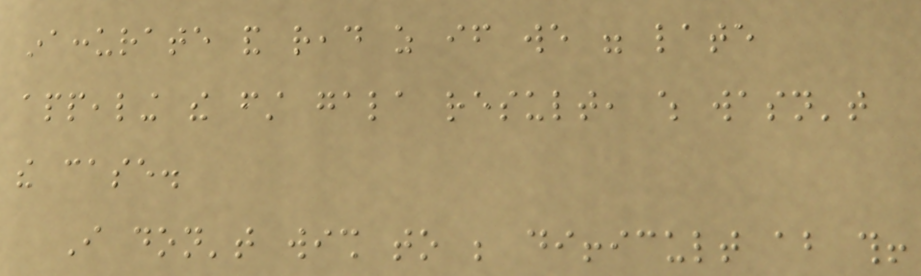inaccurate and read as if we were late
appealing the first gala result, which wasn't
the case.
I don't wish to be difficult about this!
